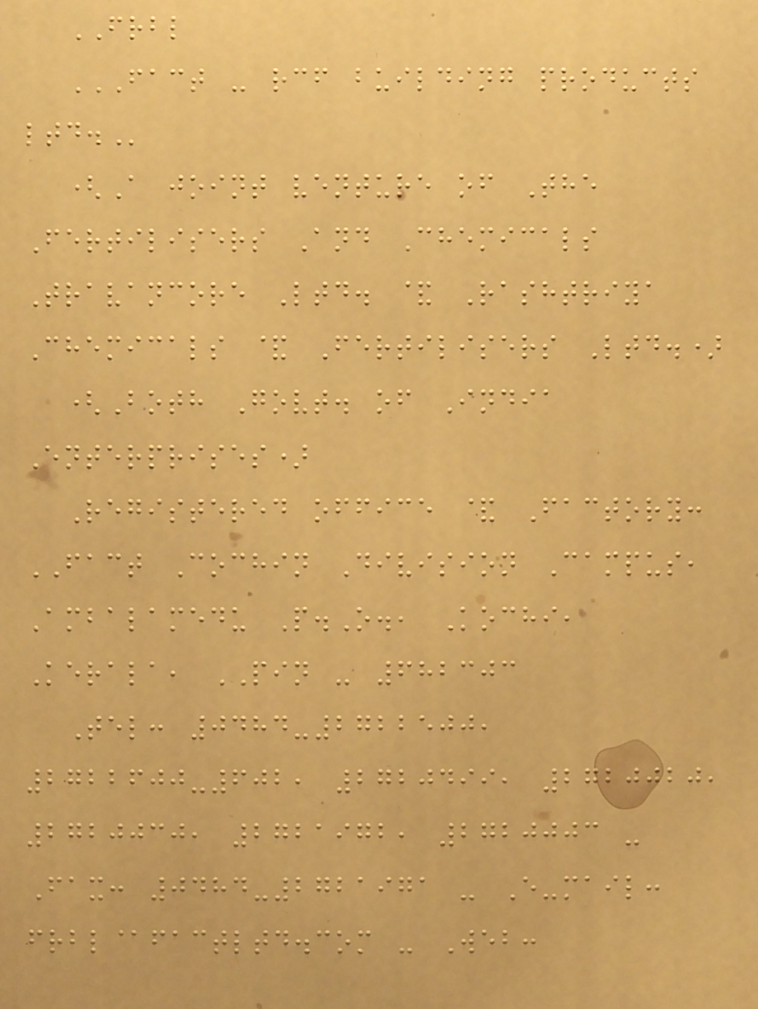FRBL
FACT - RCF BUILDING PRODUCTS
LTD.
(A joint venture of The
Fertilisers And Chemicals
Travancore Ltd. & Rashtriya
Chemicals & Fertilisers Ltd.)
(Both Govt. of India
Enterprises)
Registered office & Factory:
FACT Cochin Division Campus,
Ambalamedu P.O., Kochi,
Kerala, PIN - 682303
Tel: 0484-2722500,
2722600-602, 2720499, 2720020,
2720030, 2721972, 2720003 -
Fax: 0484-2721971 - E-mail:
frbl@factltd.com - Web:
